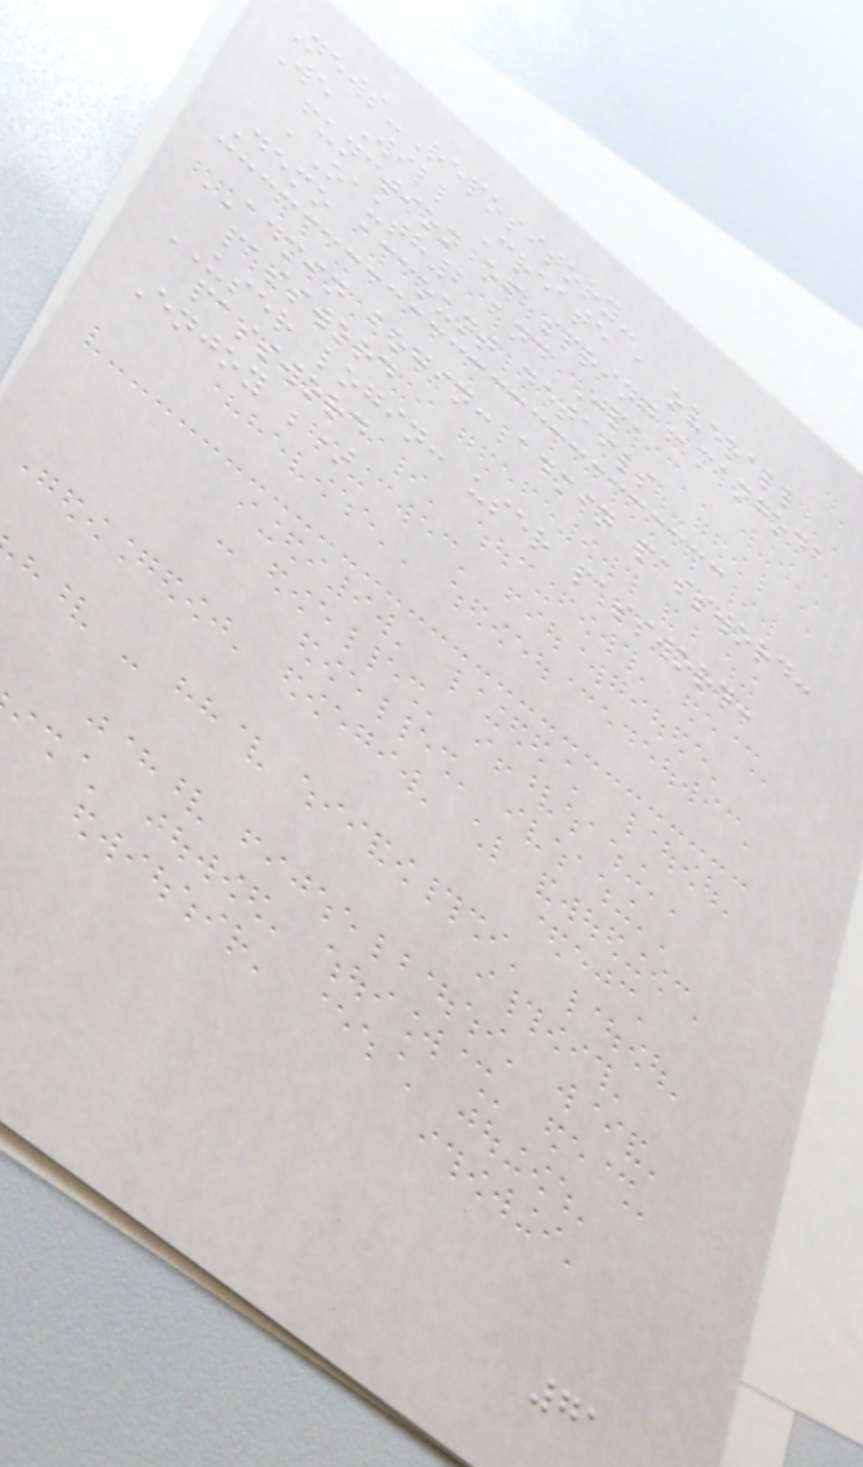News-Repository-
We Will Create a overall
function of spring,mangodb
,Oauth2 and Jpa
Demo account details
ADMIN login: admin password:
password
USER login: user password:
password
Enjoy ;)
71
